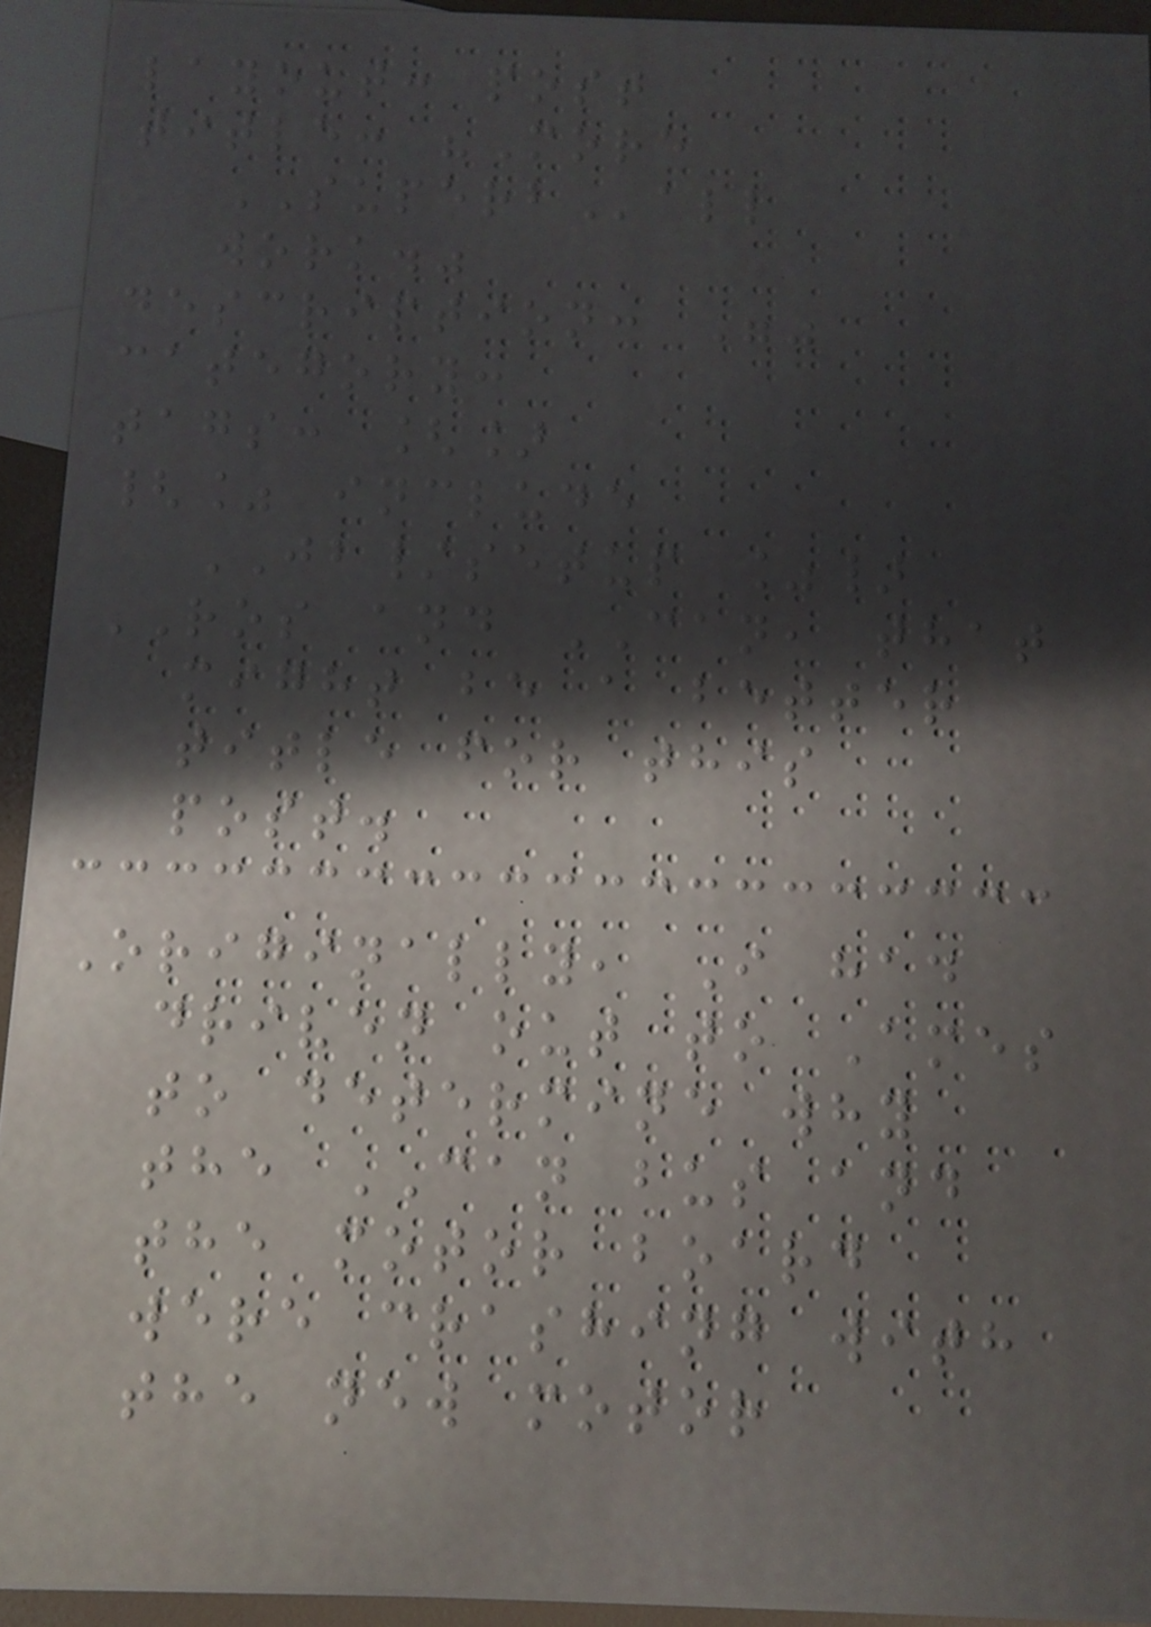layout: post
title: "More
SUPERBall
work."
description: ""
category:
tags: []
{% include
JB/setup %}
ROS and CAN, that
might be a better
title for this
post.
Originally, I had
driven out to Ames
to determine why
the CAN bus and
the motor board
were crashing with
the new motor
